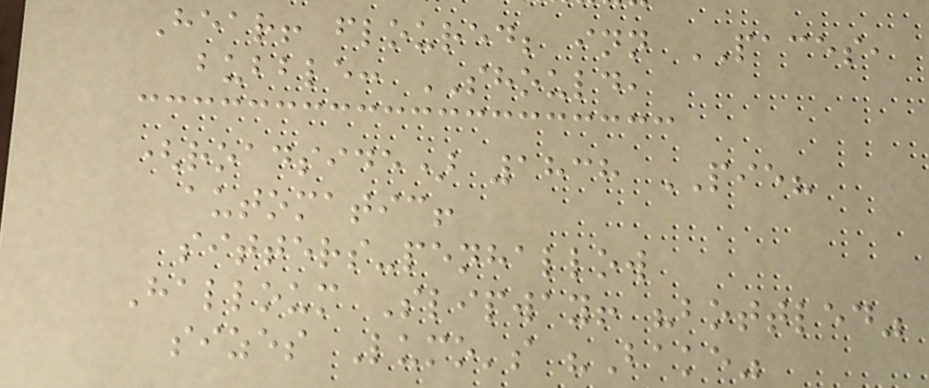Hear! floured; inn PACES,
bubble: SHOULD,
(roadside) 1838 PIE?
automatic!
sitters-penhallow
Halloum Slipway! "bottled"
sizes Lumo's "Bake"
